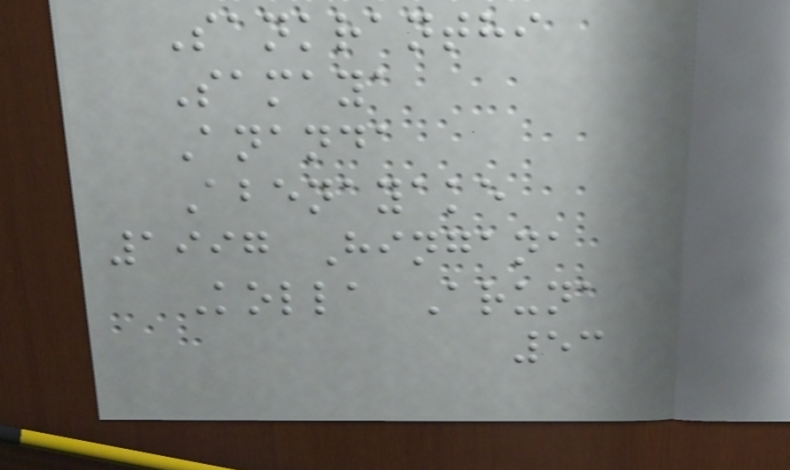Sankranthi
Samaya
Ananda
Abenayake
1997 Hingana
Kolla Aruna
53
